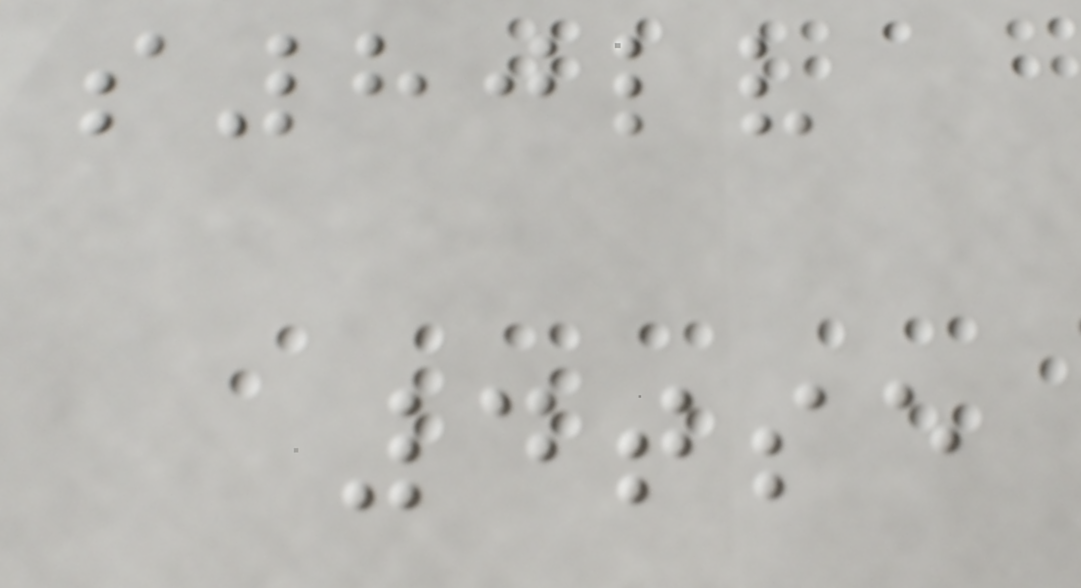s80lv
4tse
